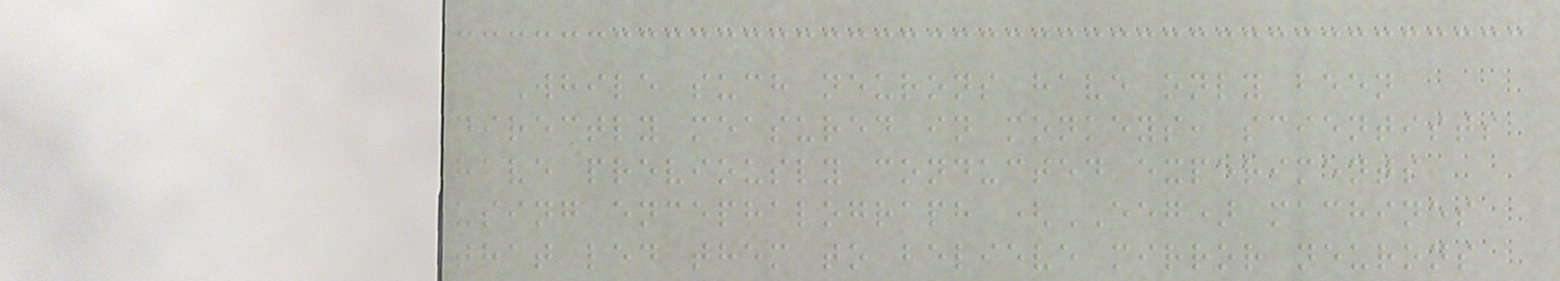While such neurons have only been
directly measured in monkeys, scientists
have previously conducted experiments
using encephalograph (EEG) machines
that led them to believe mirror neurons
